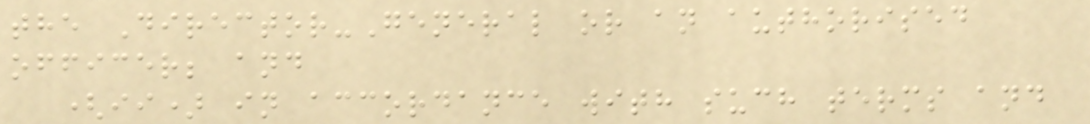the Director-General or an authorised
officer; and
(ii) in accordance with such terms and
